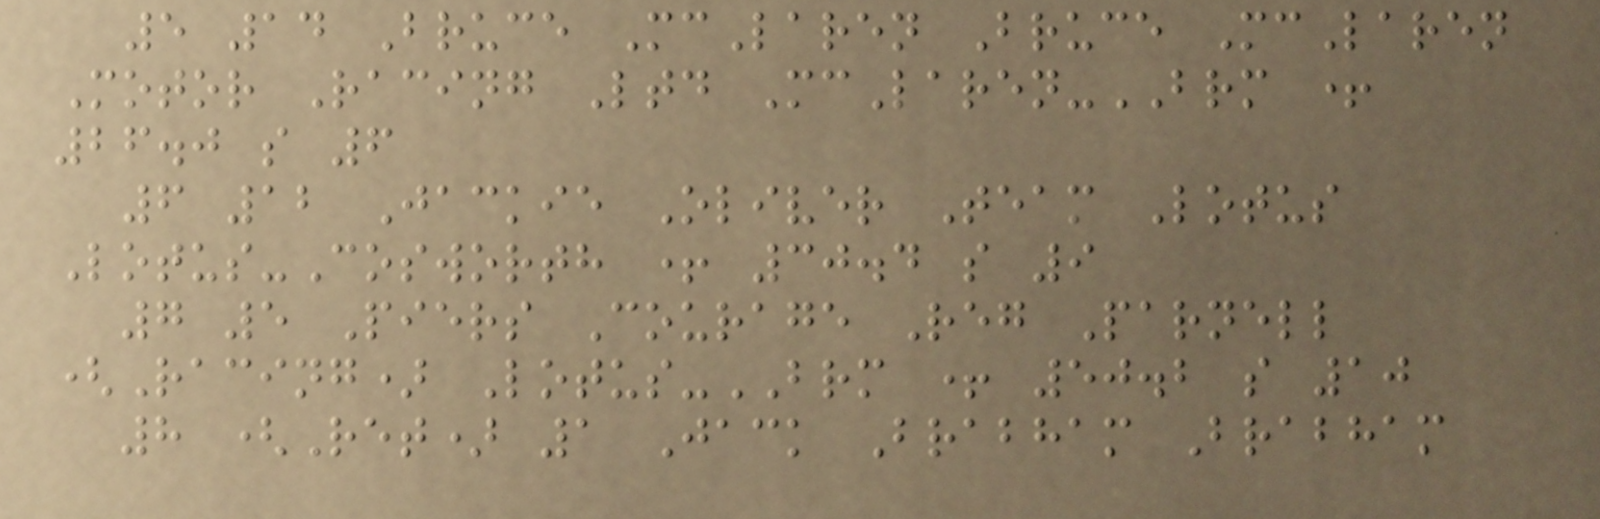5 14 Bruce McLaren Bruce McLaren
Motor Racing Ltd McLaren-BRM +
26.0 s 6
6 12 Jackie Oliver Team Lotus
Lotus-Cosworth + 30.4 s 9
7 5 Piers Courage Reg Parnell
(Racing) Lotus-BRM + 50.2 s 10
8 (Ret) 1 Jack Brabham Brabham
